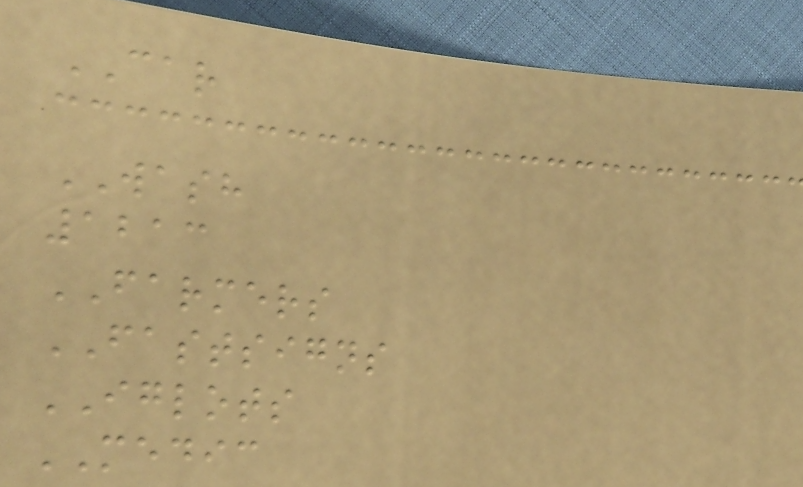CAR
WASH
1213
FARMERS
FASTSIGNS
IGLOTS
MEDIC
